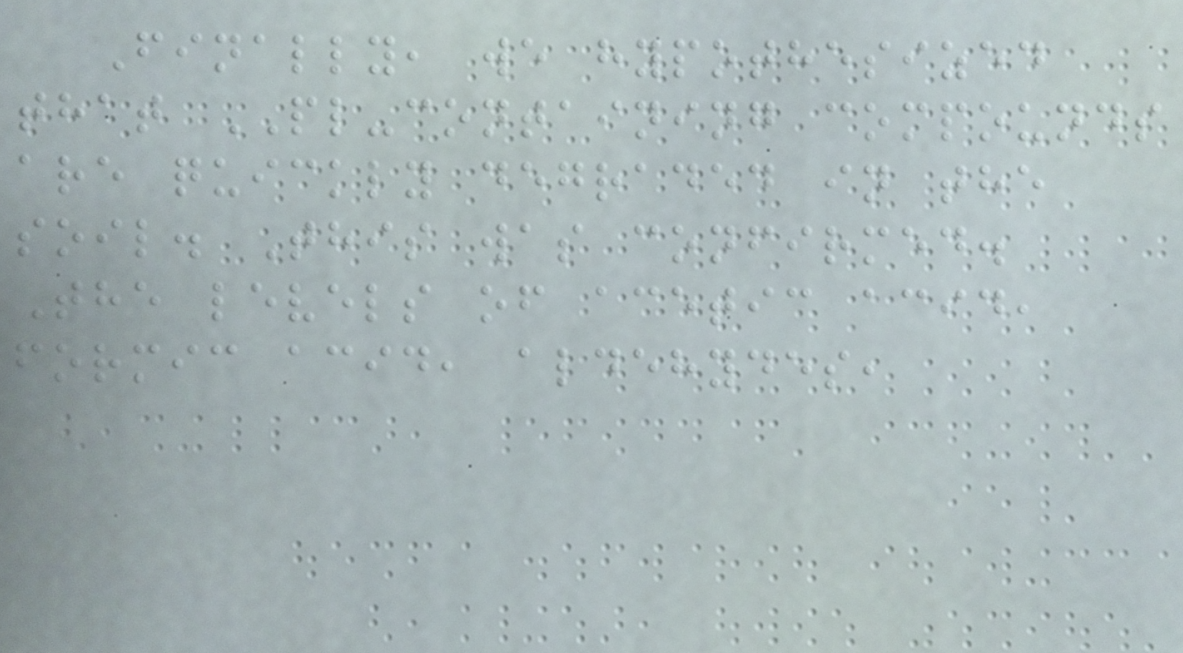Finally, we hypothesized
that PL-containing compounds
are quickly degraded in the
soil. This was confirmed.
The levels of acetic acid,
formic acid, aldehydes,
